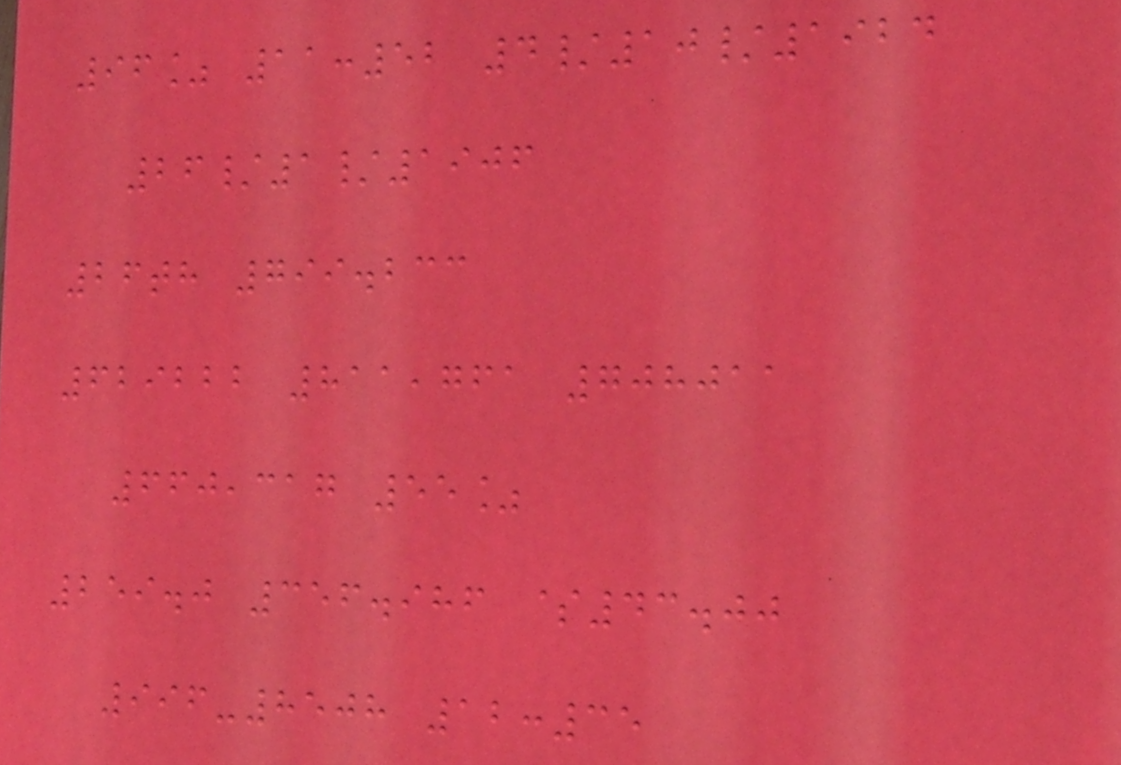96% 11:52 4/10/1924
26/1/1906
26th 799.233
629222 811,761 708011
660,317 55%
259.0 356.986 $43.00
996-8508 12:35
